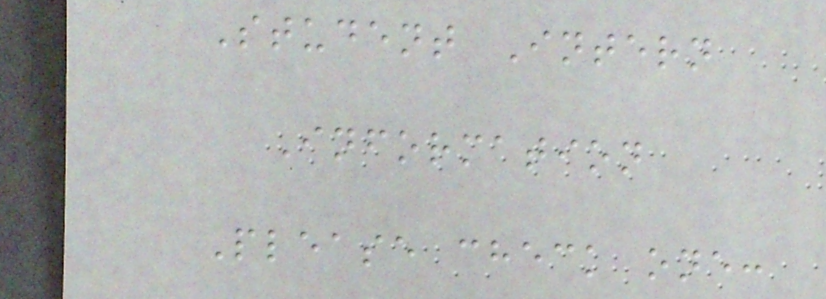Student Intern
Information
Please check one:
